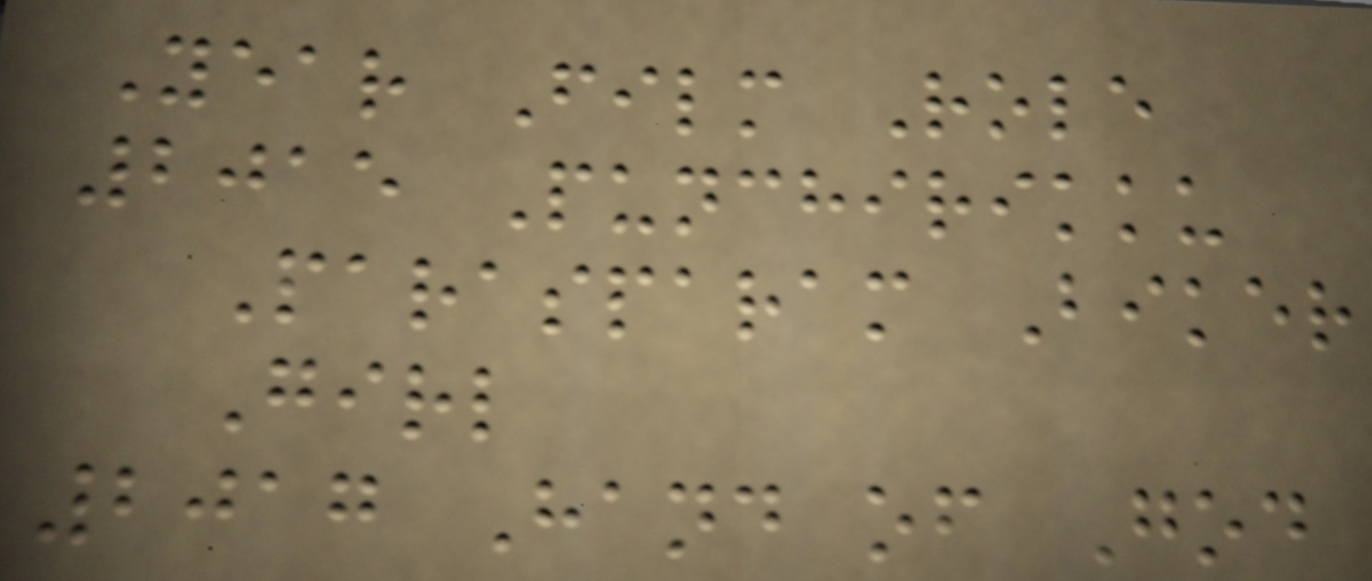Year Film Role
2015 Punchirikku
Parasparam Biker
Girl
2017 Hand of God
